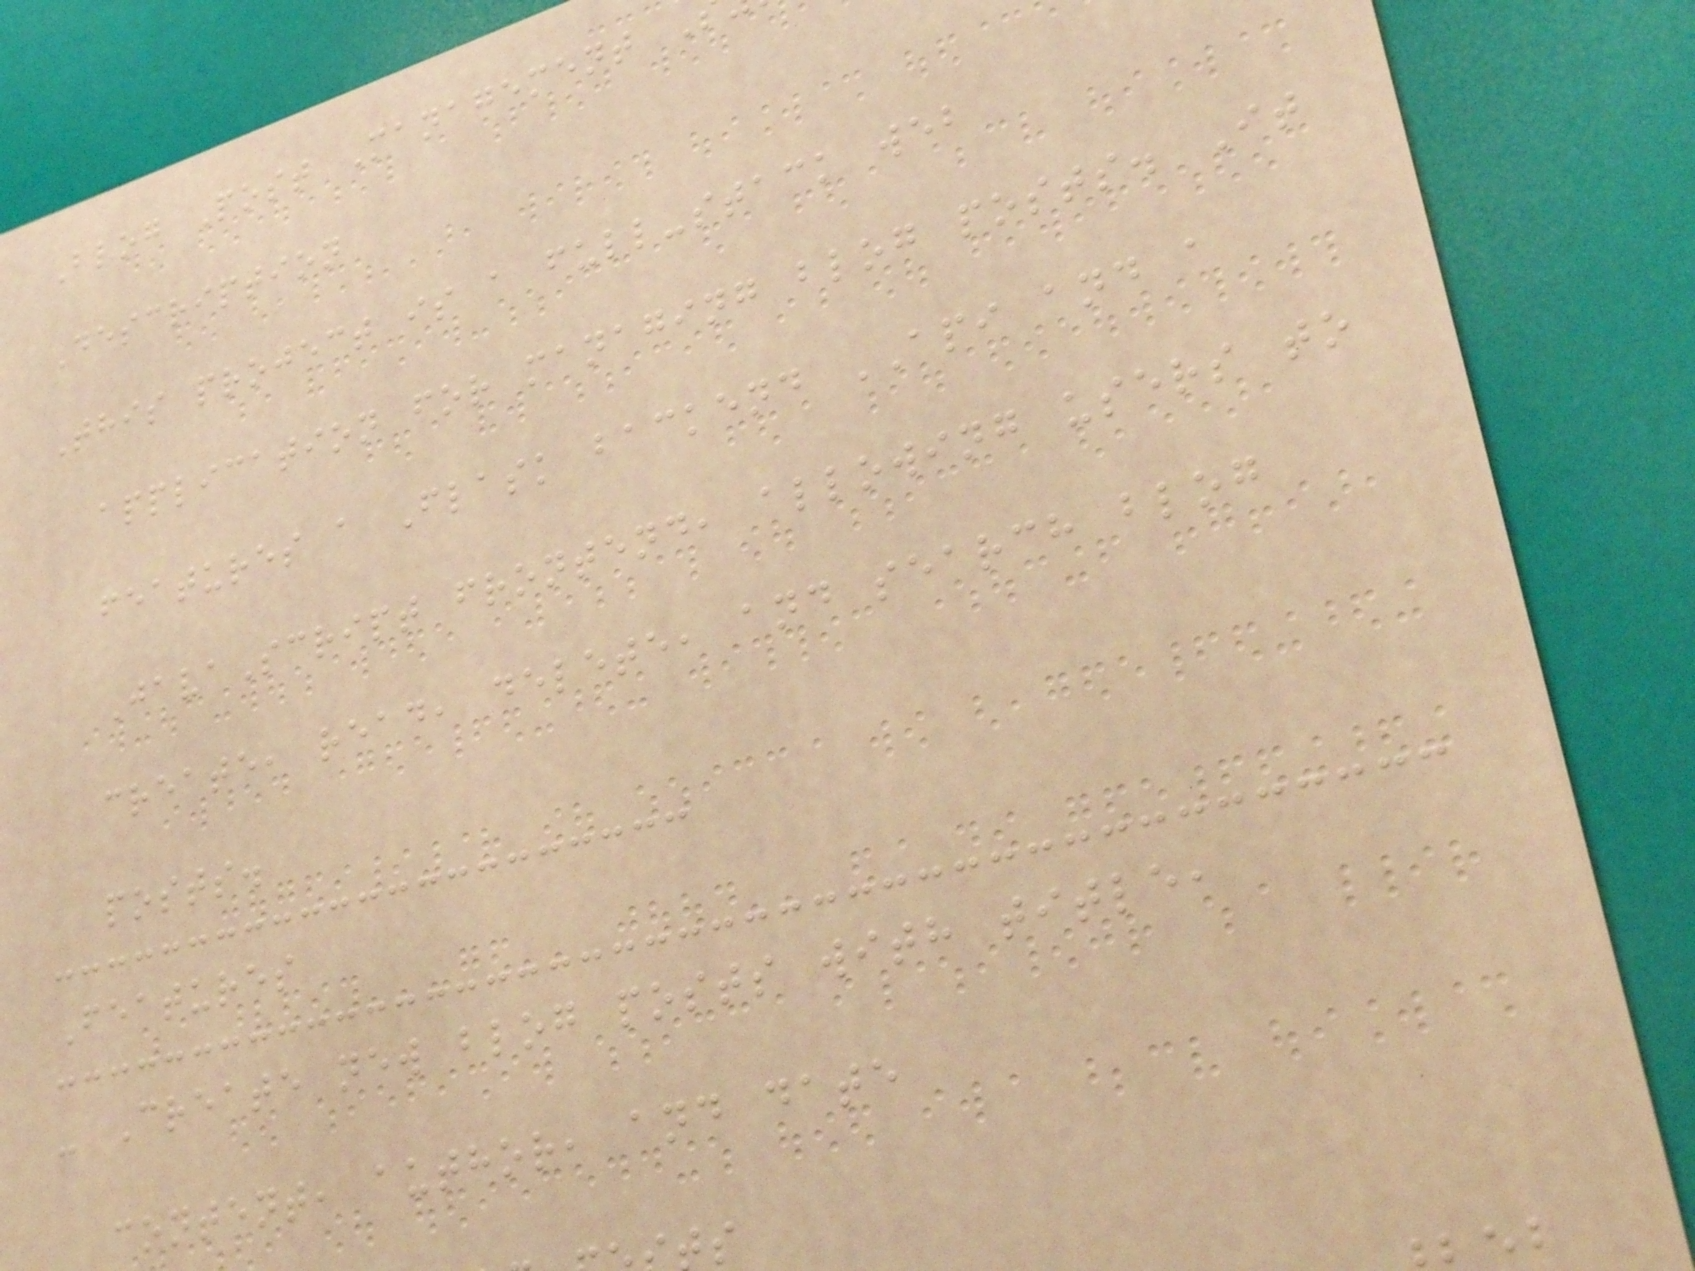Blog Post Management
Description
This project is a full-stack web
application for managing blog posts. It
features a Flask backend API and a
JavaScript frontend, allowing users to
create, read, delete, and search blog
posts.
Features
- Create new blog posts with title,
content, author, and date
